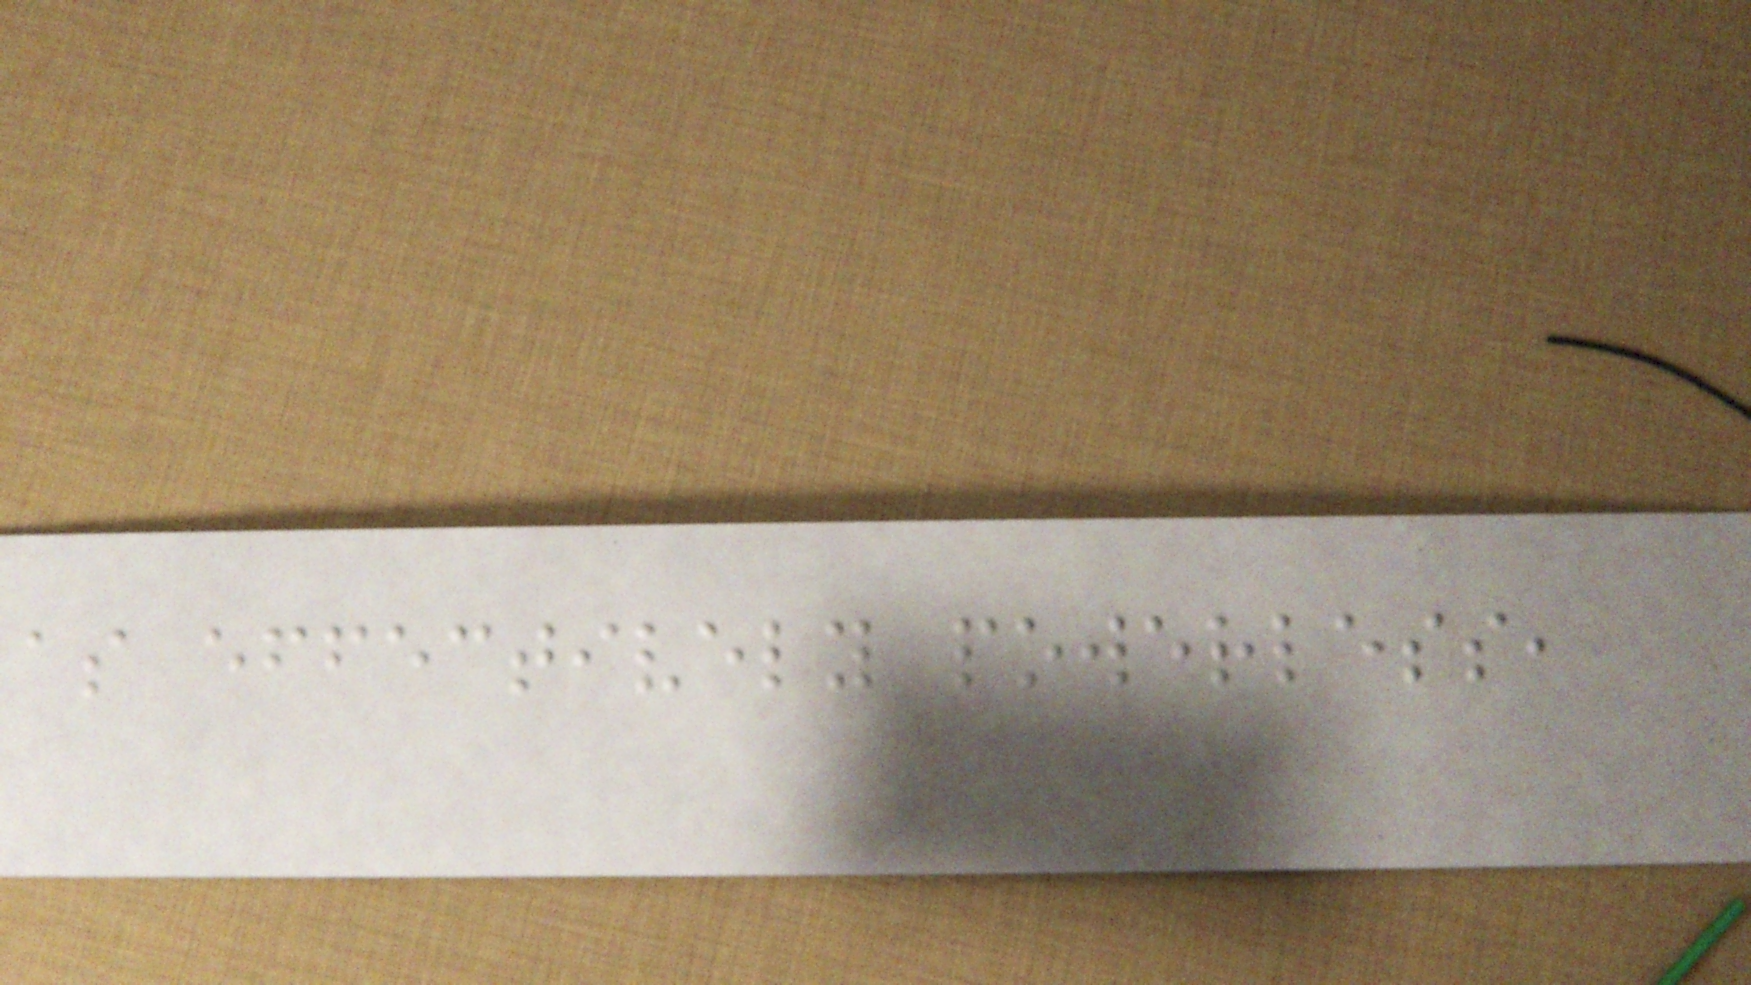as effectively powerless,
